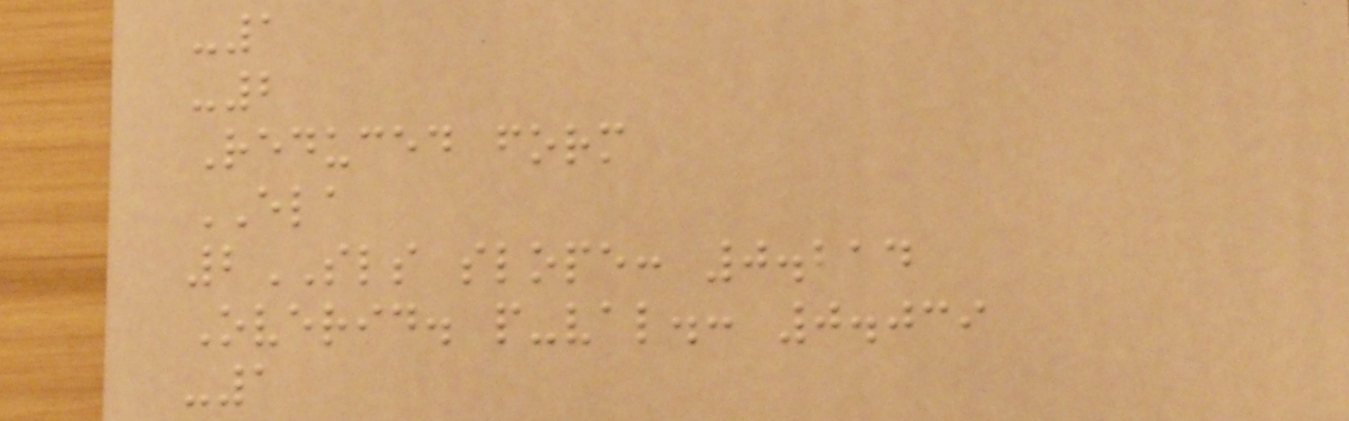-1
-2
Reduced form
ELA
2SLS slope: 0.214
Overid. p-val.: 0.039
-1
